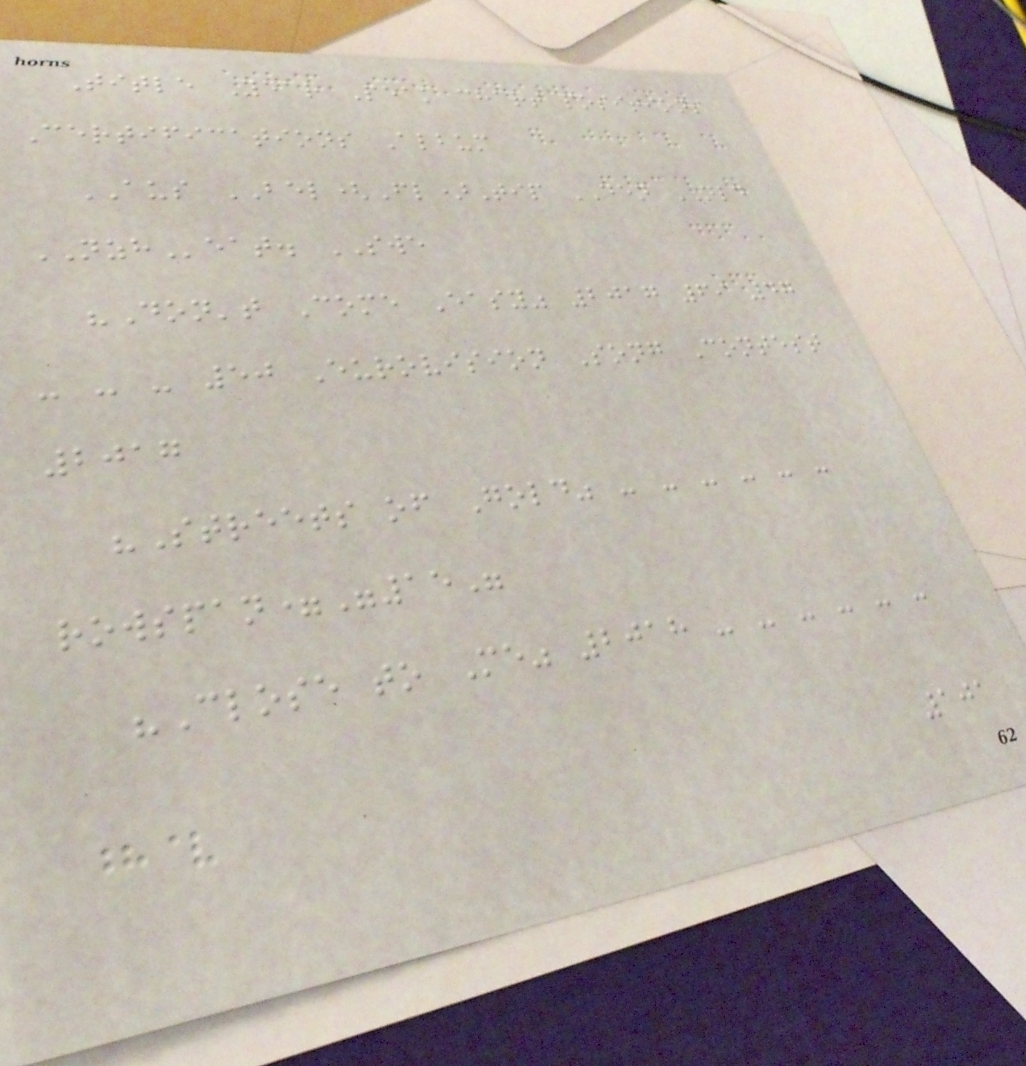Title Year Peak chart positions
Certifications Album
AUS BEL(Fl)Tip DEN NLD
NZHeat. SWE
"Don't Come Easy" 2017 69 47
- - - 50 Eurovision Song Contest
2017
"Streets of Gold" - - - - - -
rowspan="15"
"Close to Me" 2018 - - - - - -
101
